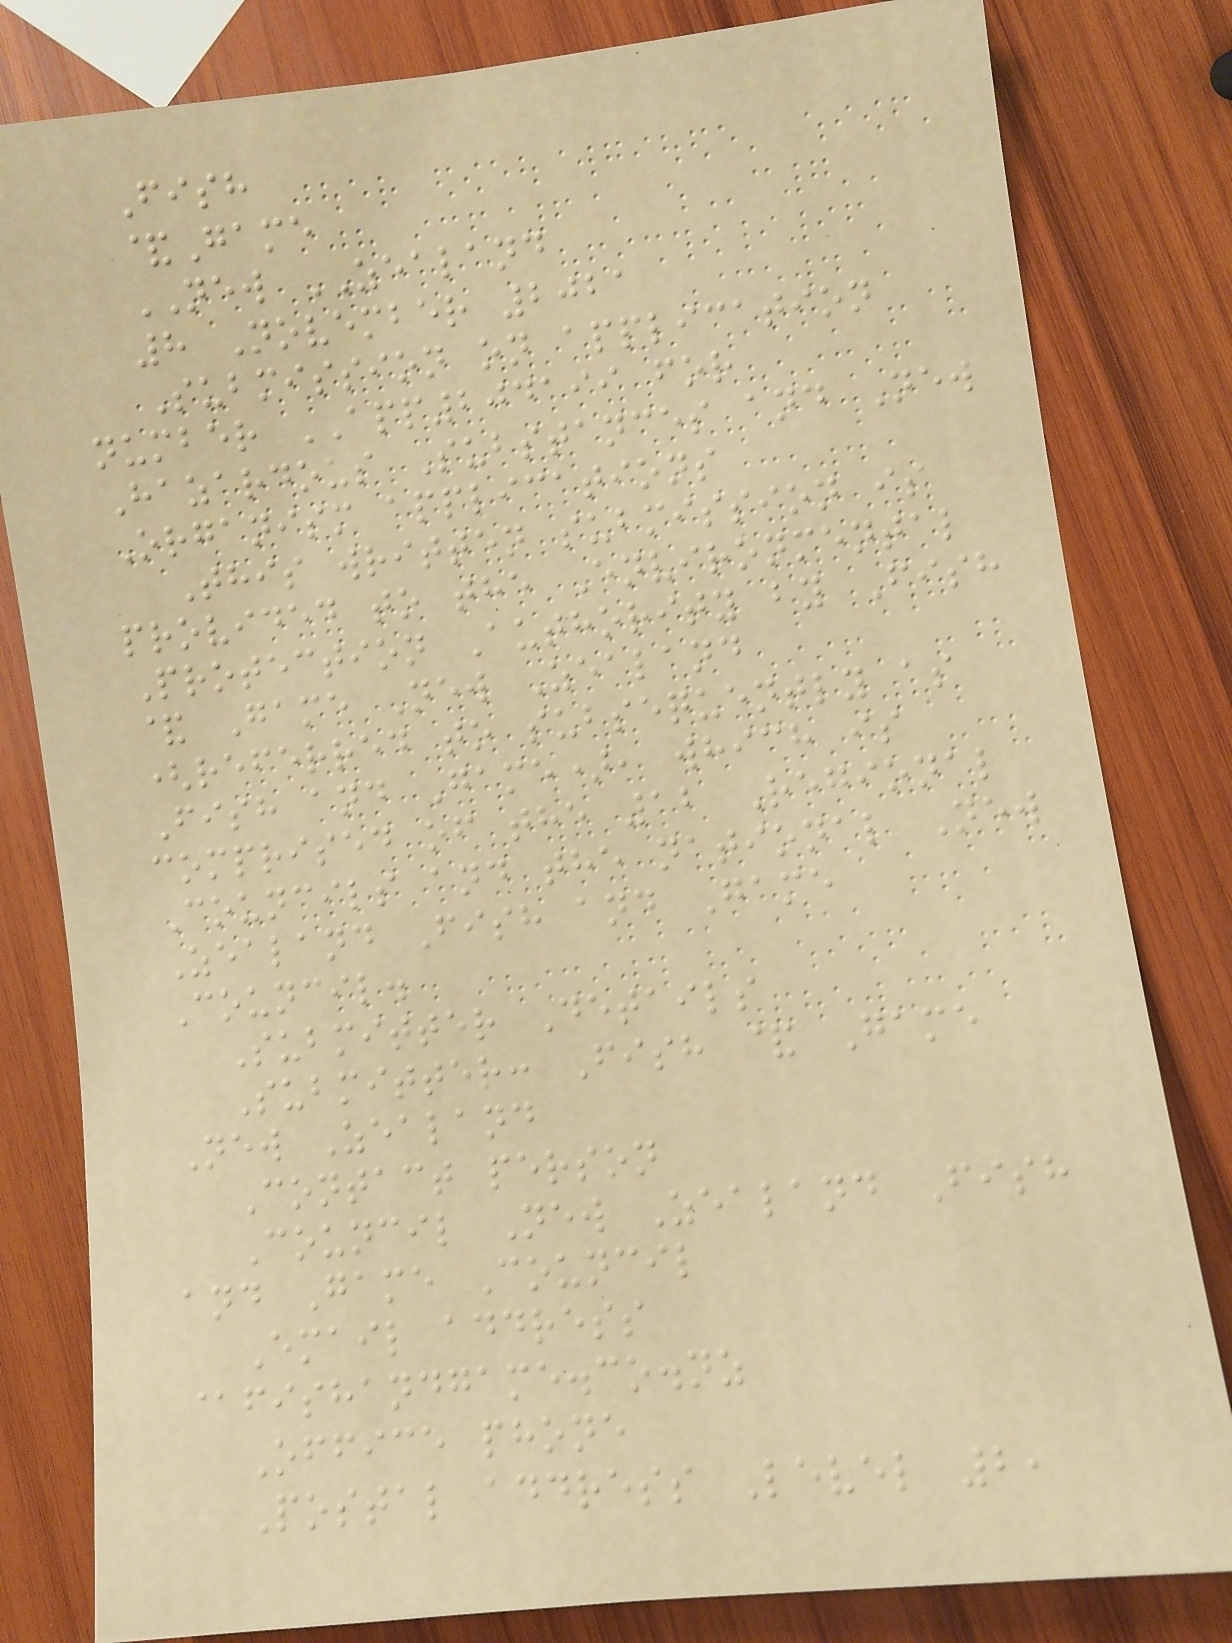Fish
&Game
NEW ZEALAND
8 November 2021
Submission on application
number APP204199 for
Hazardous Substances and New
Organism applications
This written submission is
provided to the Environmental
Protection Authority by Fish
& Game New Zealand
(referred to subsequently as
Fish and Game), which is
comprised of the 12 Regional
Councils and the national New
Zealand Fish and Game
Council.
Submitter Details
Submitter: Fish & Game
New Zealand
Contact person
Council New Zealand Fish
and Game Council
Email address
@fishandgame.co.nz
Office phone
Postal address Level 2,
